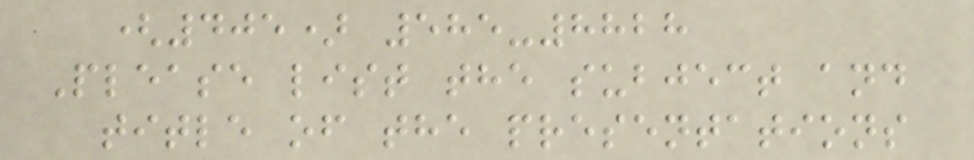(405) 585-8828
Please list the subject and
title of the presentations
